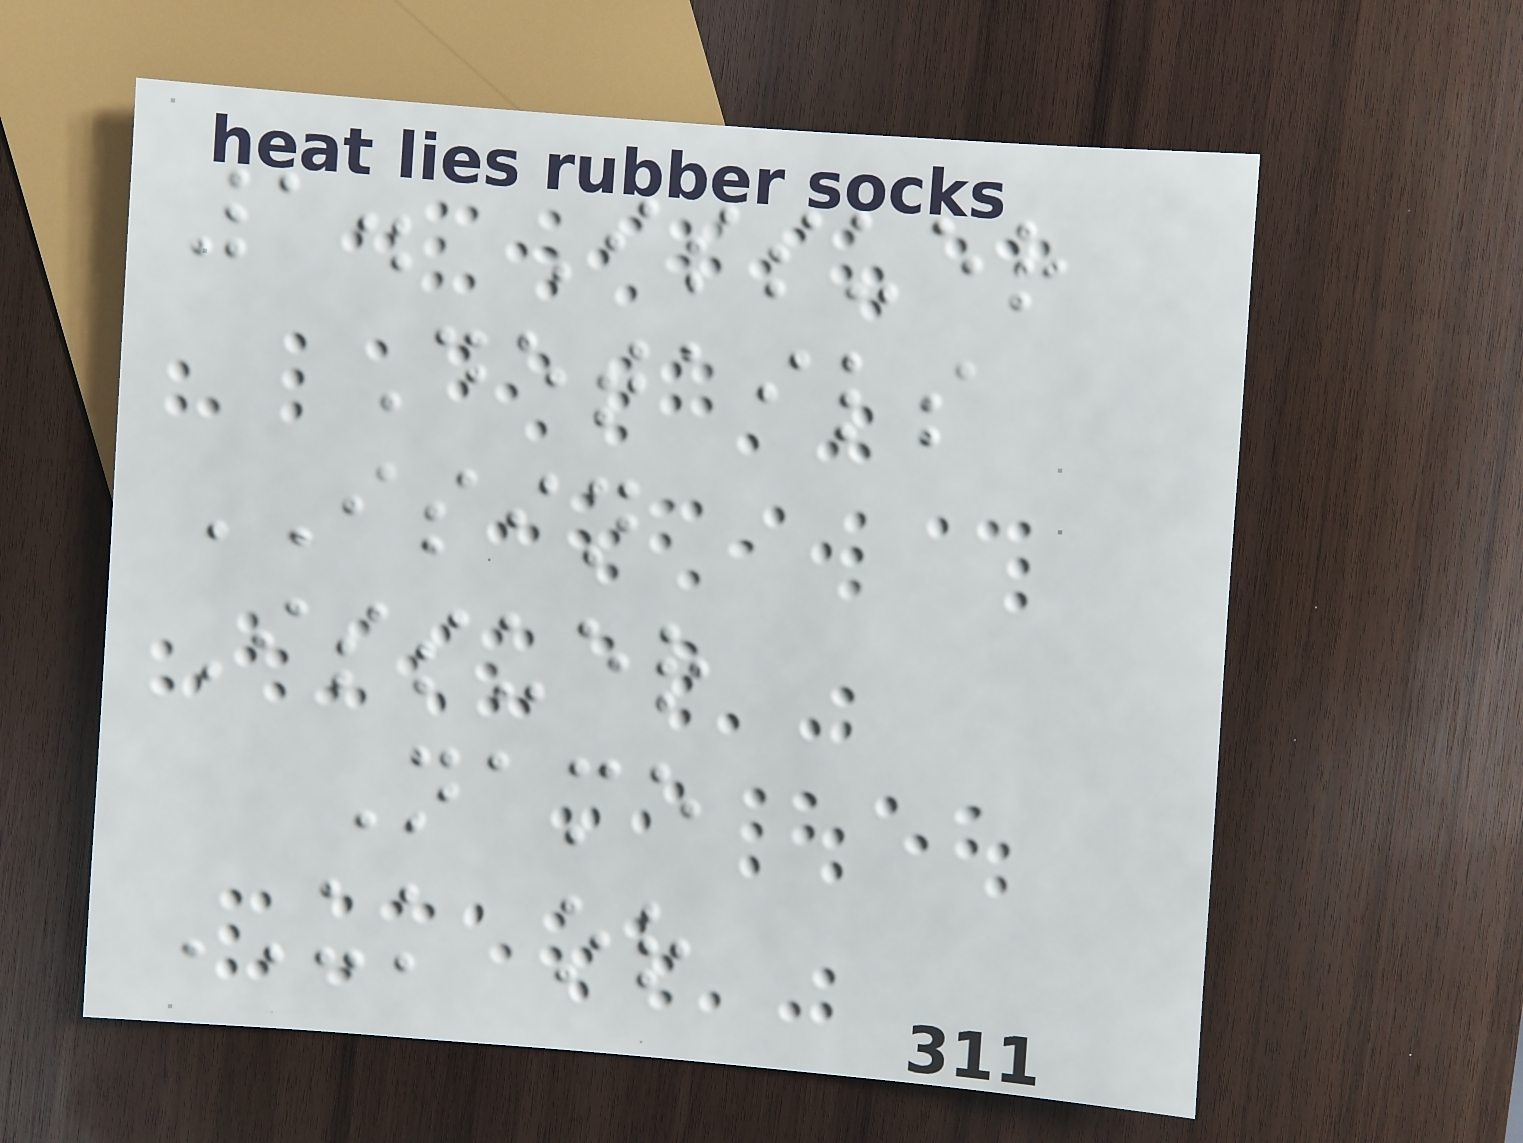1. Issuer
Details
ISIN
Issuer
Name
UK or
